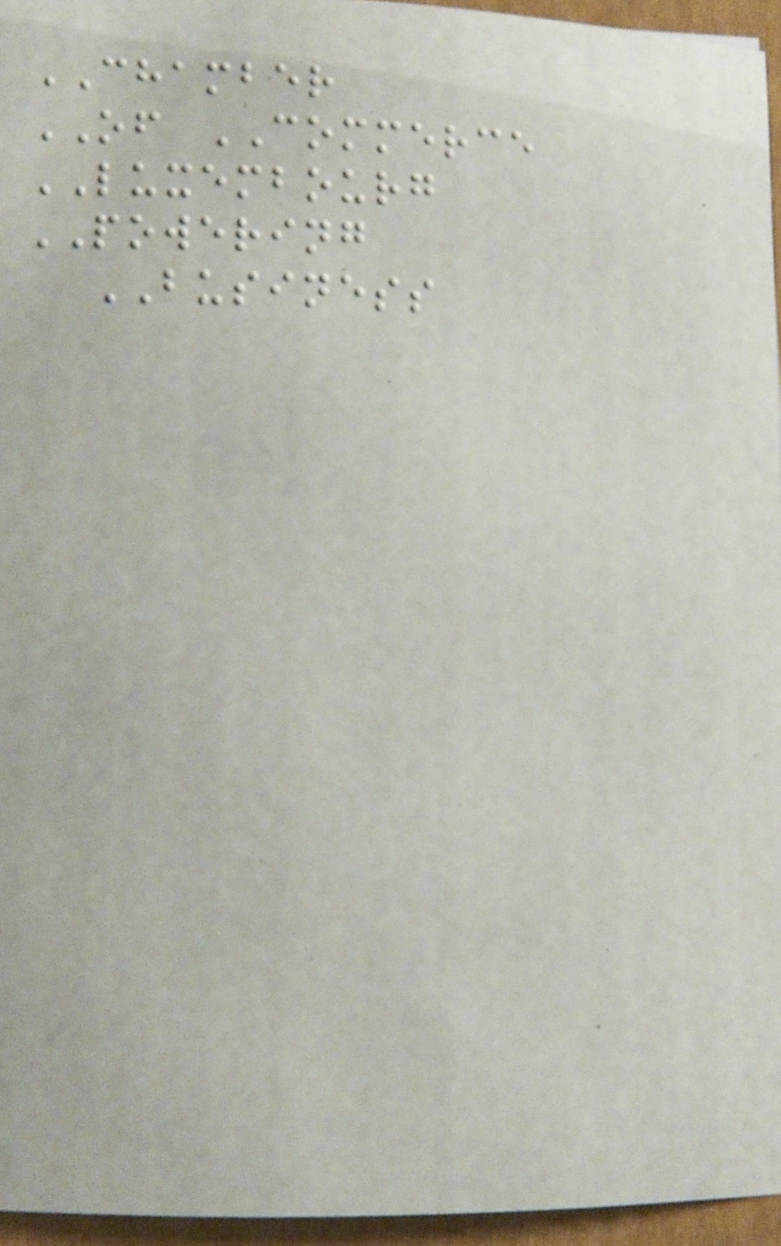CHAMBER
OF COMMERCE
LUXEMBOURG
POWERING
BUSINESS
